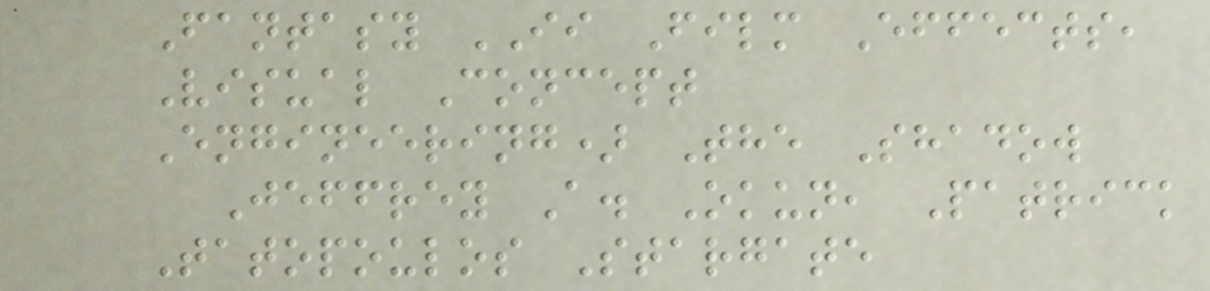Fantasy II Film Effects,
Visual Concept
Engineering) The Shadow
Jeffrey A. Okun, Patrick
Tatopoulos Stargate
